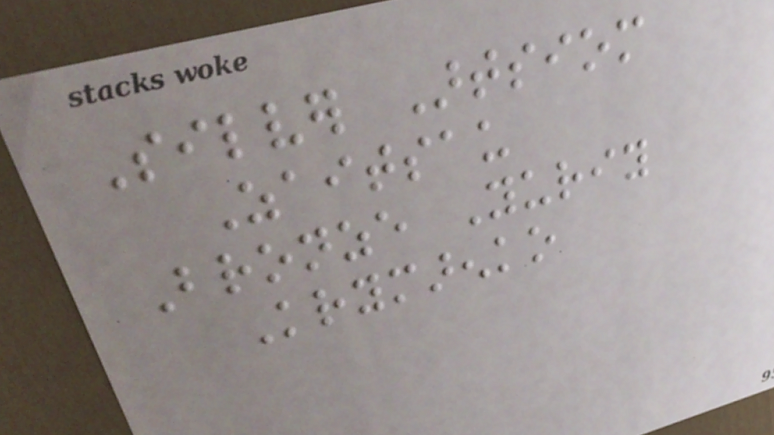Silver Artsiom
Zaitsau
Bronze Yuriy
Krymarenko
